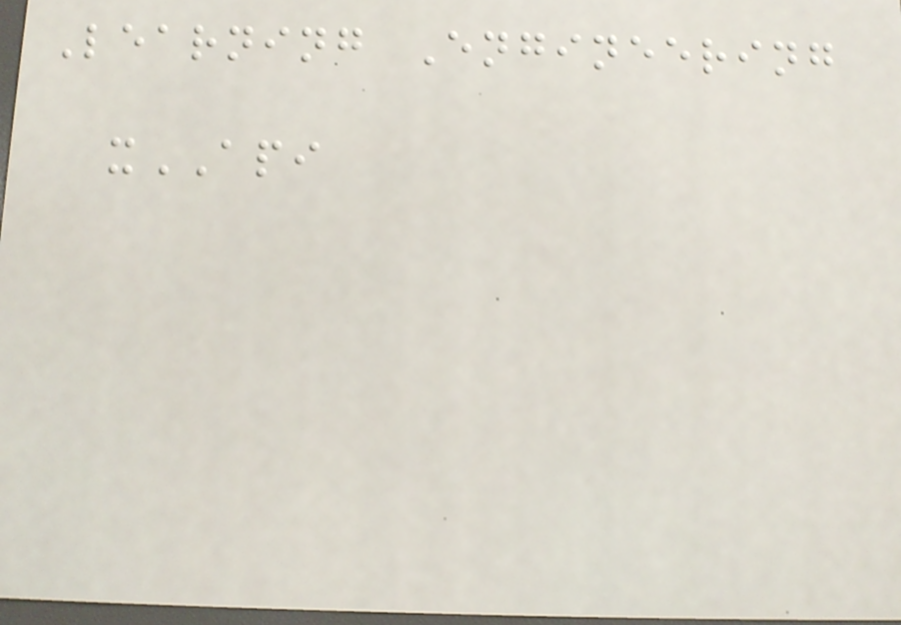Learning Engineering
xAPI
